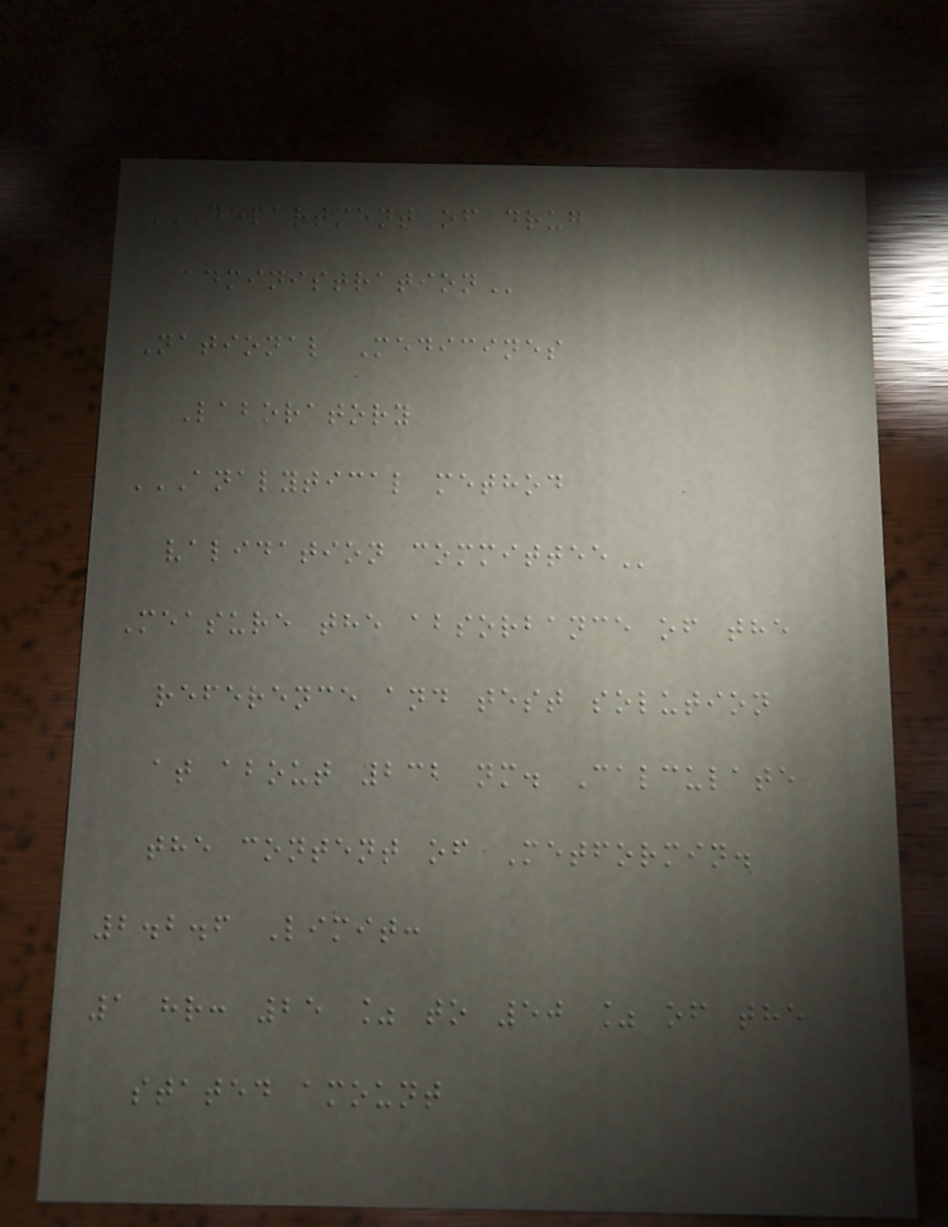DEPARTMENT OF DRUG
ADMINISTRATION
National Medicines
Laboratory
ANALYTICAL METHOD
VALIDATION COMMITTEE
Measure the absorbance of the
reference and test solution
at about 232 nm. Calculate
the content of Metformin.
2.2.6 Limit:
1 hr: 25 % to 50 % of the
stated amount
